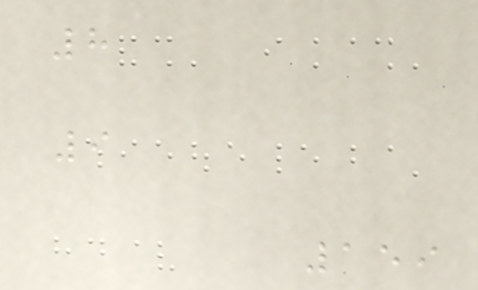8
9
159
